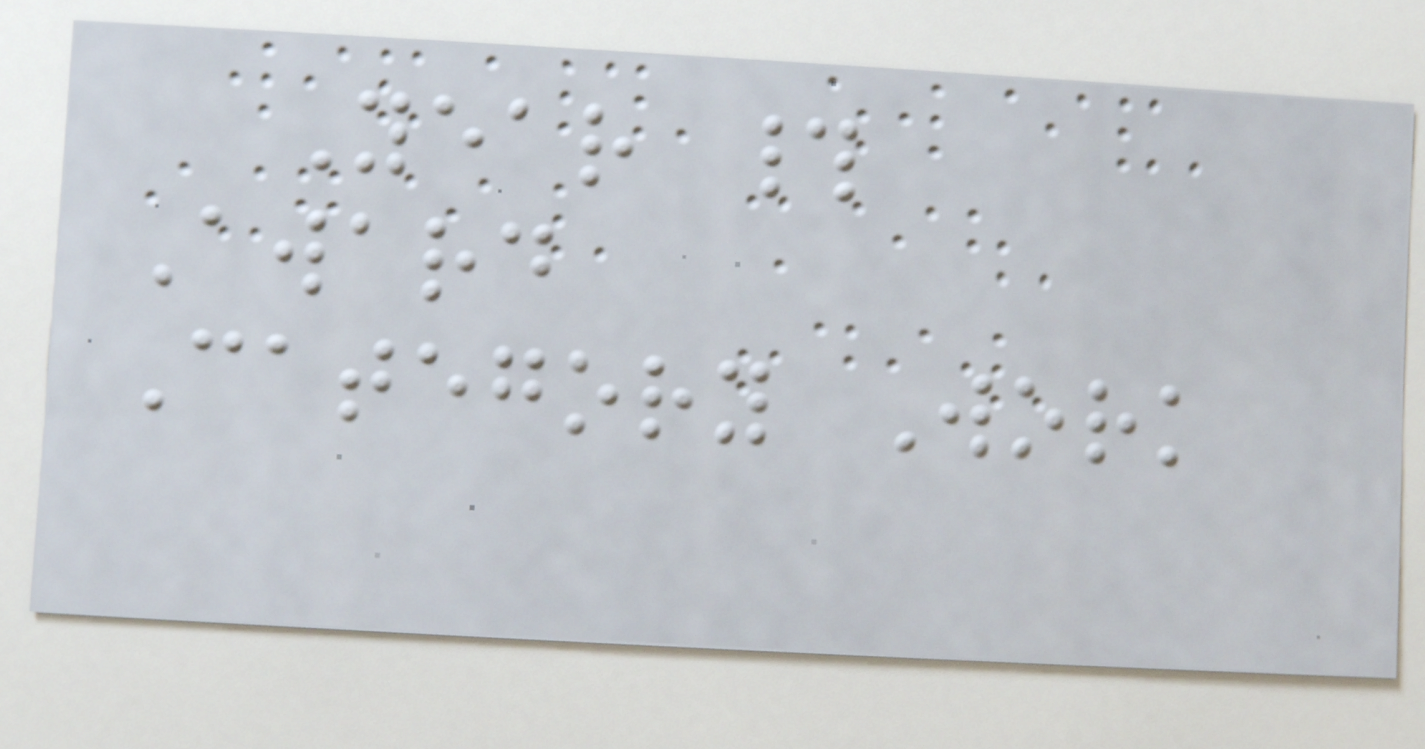Year #
Award
Category Work
